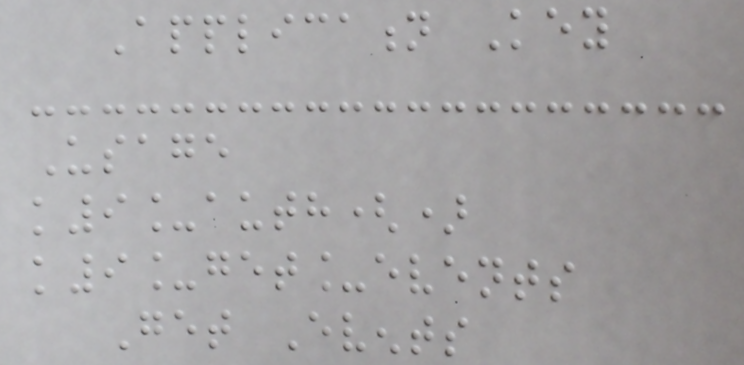Application Key
Usage
k9_auth()
k9_get_events
Get Events
